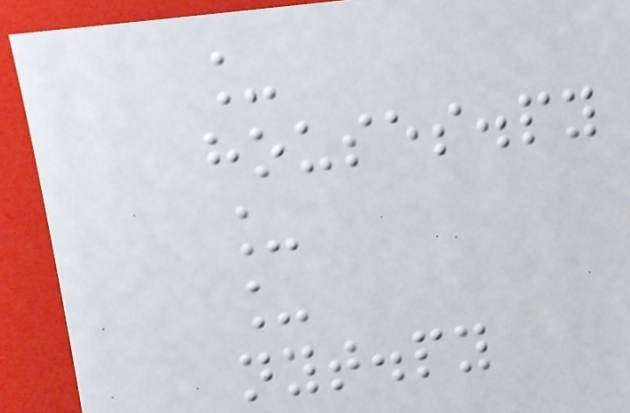_
houses.py
_
_
nyt.py
